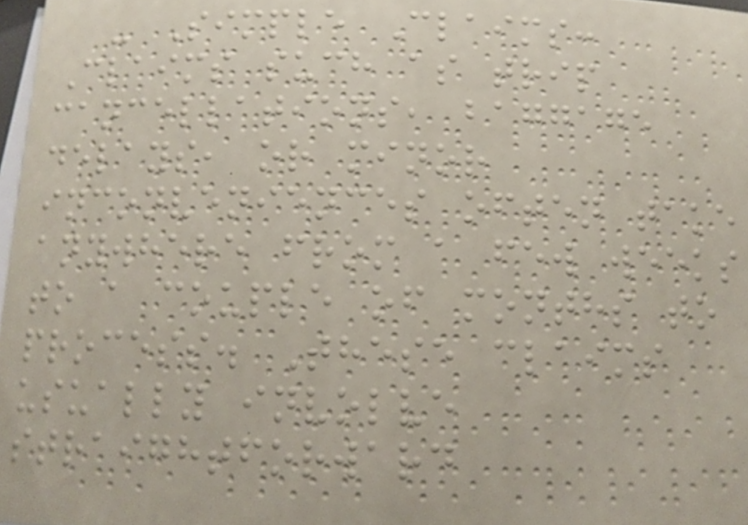- Simple Claims:
Claims such as trip
cancellations, baggage
delays, or minor
inconveniences often take
anywhere from a few weeks
to a couple of months to
process. These claims
usually involve
straightforward
